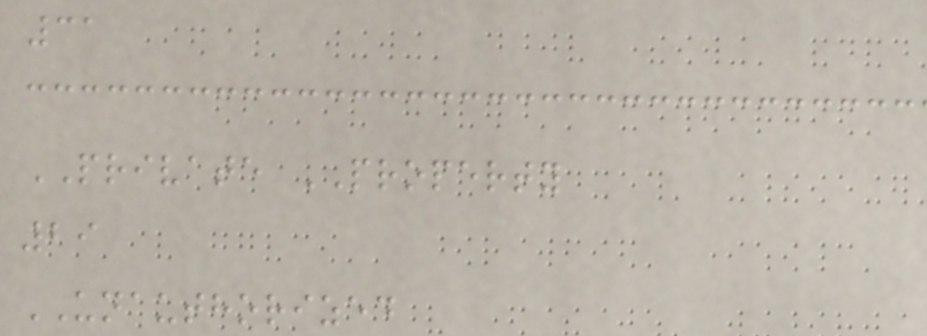31
PRIVATE PROPERTY
29
UNAUTHORIZED
